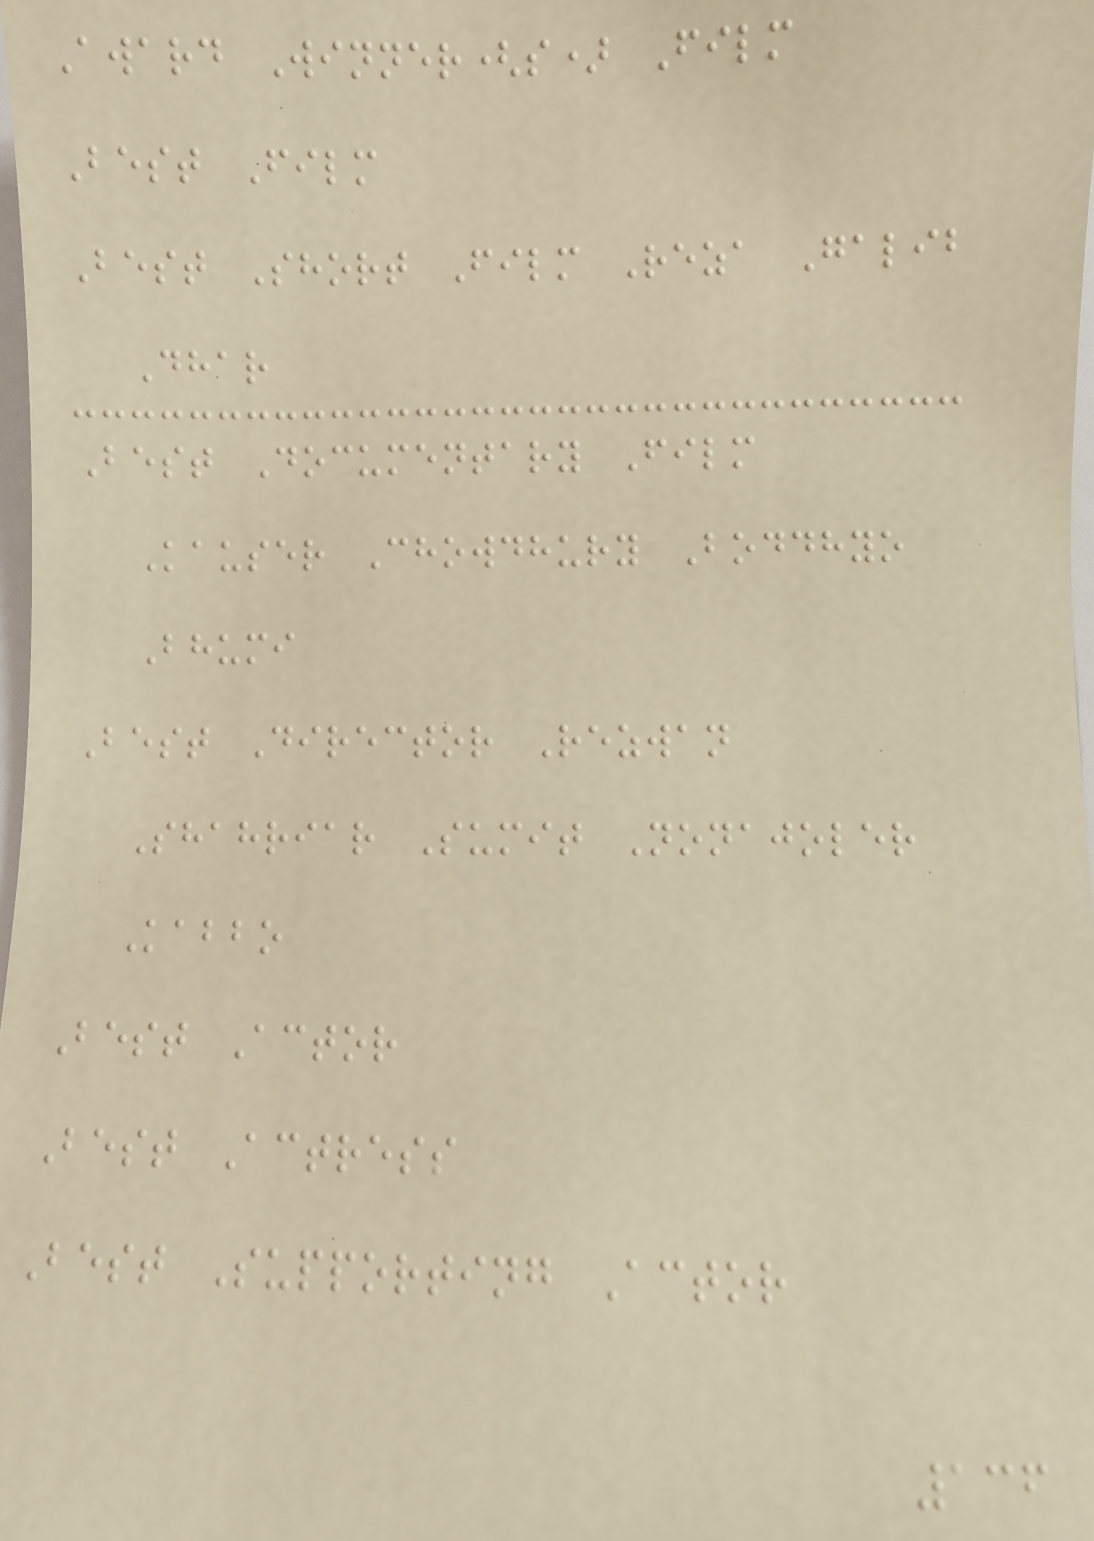Award Winner(s) Film
Best Film
Best Short Film Reza Galib
Dhar
Best Documentary Film
Kauser Chowdhury Boddhyo
Bhumi
Best Director Rezwan
Shahriar Sumit Nonajoler
Kabbo
Best Actor
Best Actress
Best Supporting Actor
136
